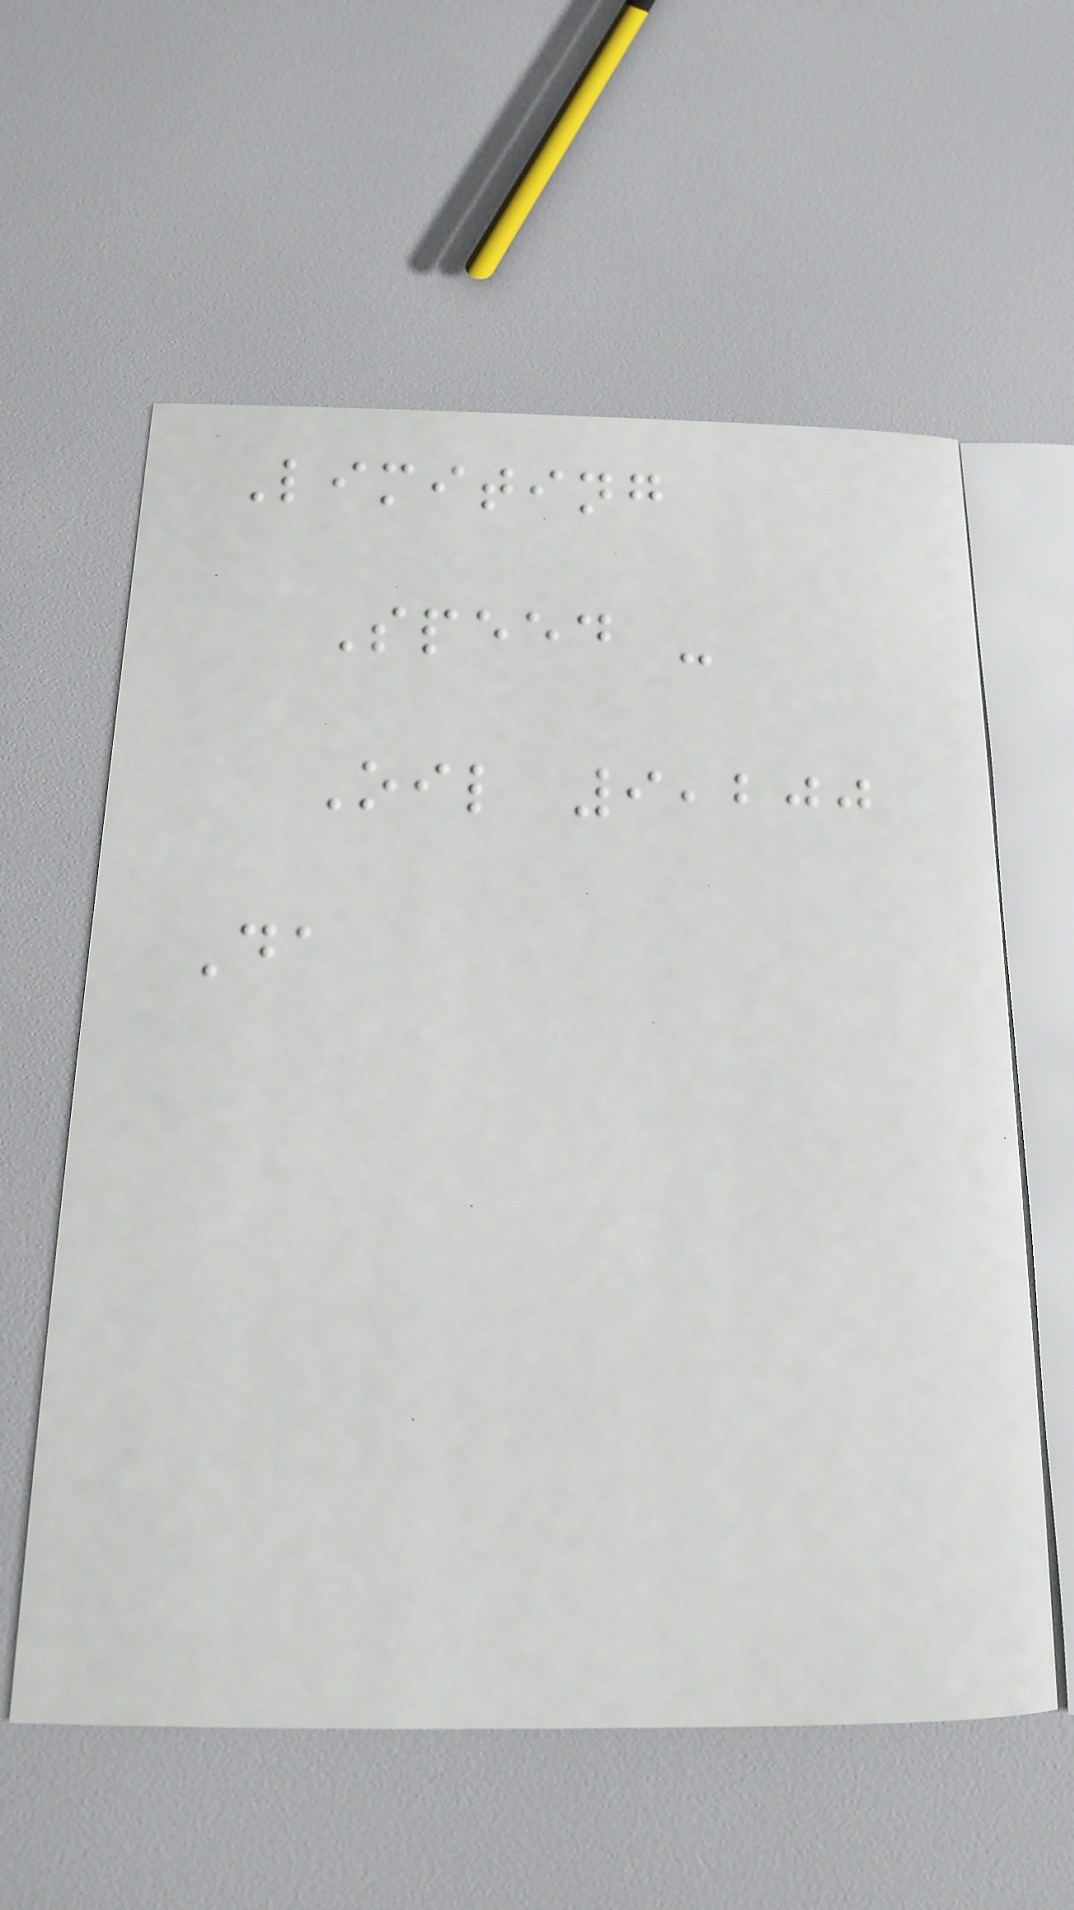Limiting
Speed -
Oil 9,200
Da
